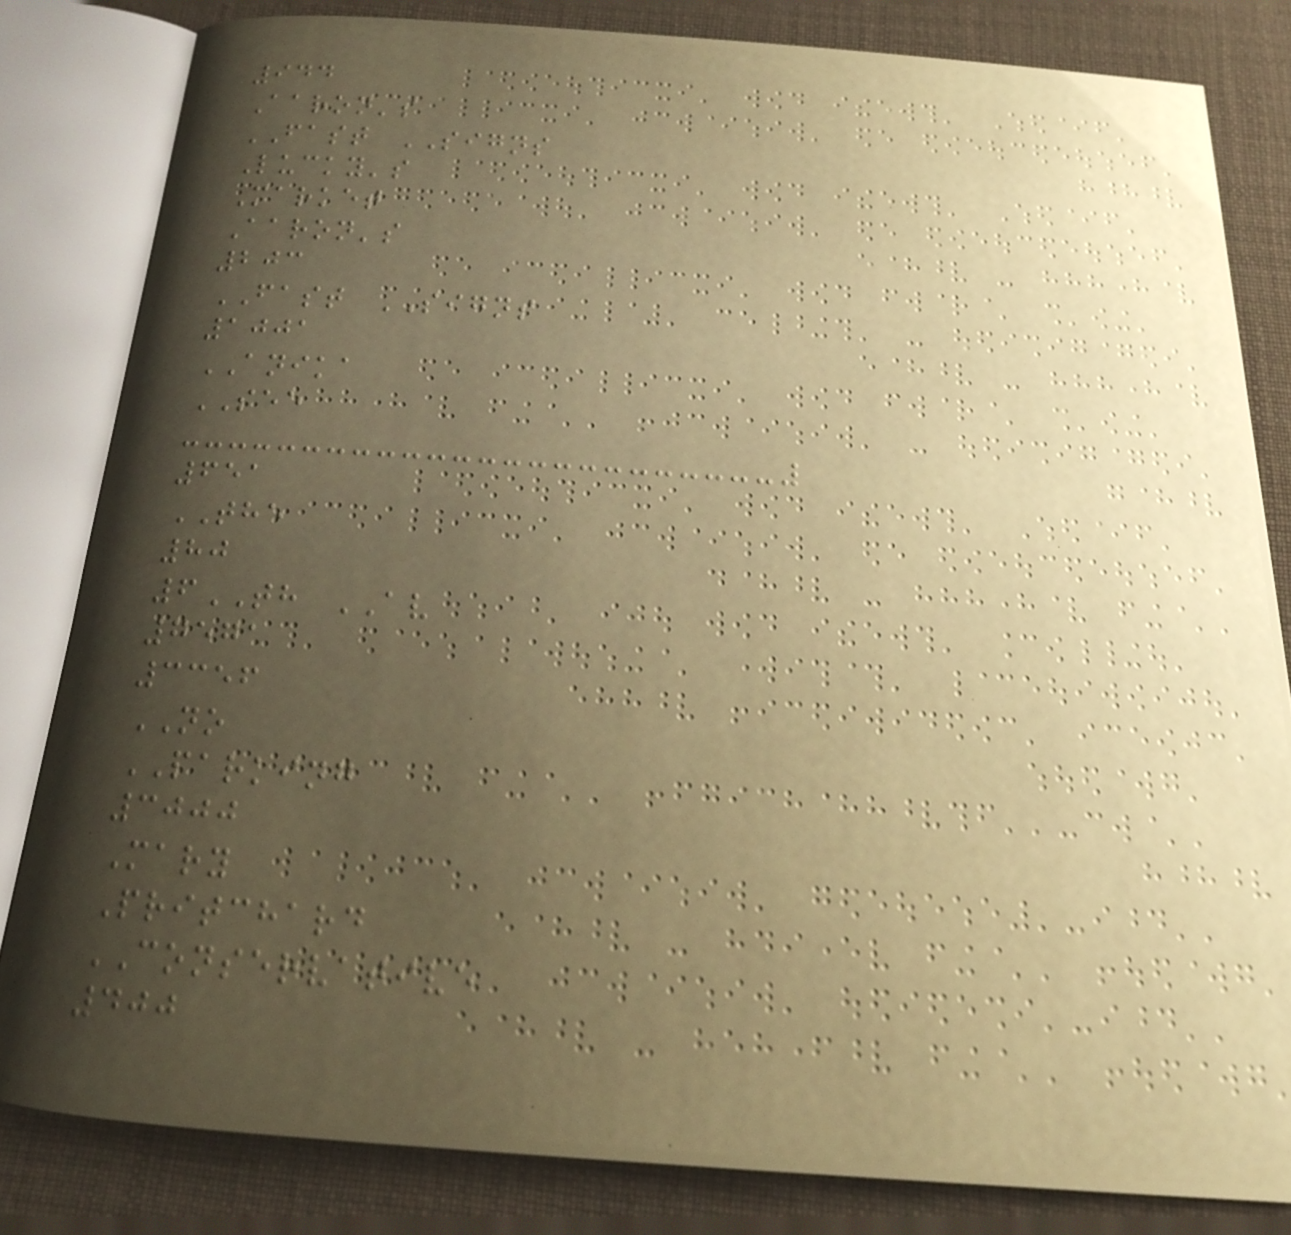944
Aaron's
FAST SIGNS
Lucky's
Market
Aaron's
203
FAST SIGNS
1001
ANIKA
SEE
651
THE
80
6TH AV
7571
3356
NO
PARKING
3000
Mary
Pritchard
CONSERVATIVE
400
